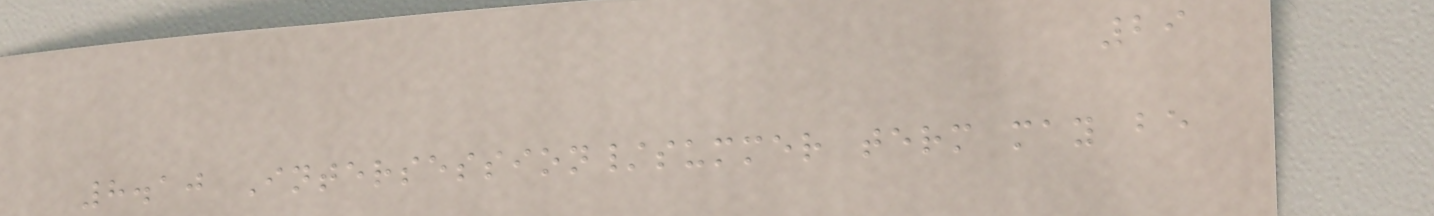29
8.10 Intersession/summer term may be
